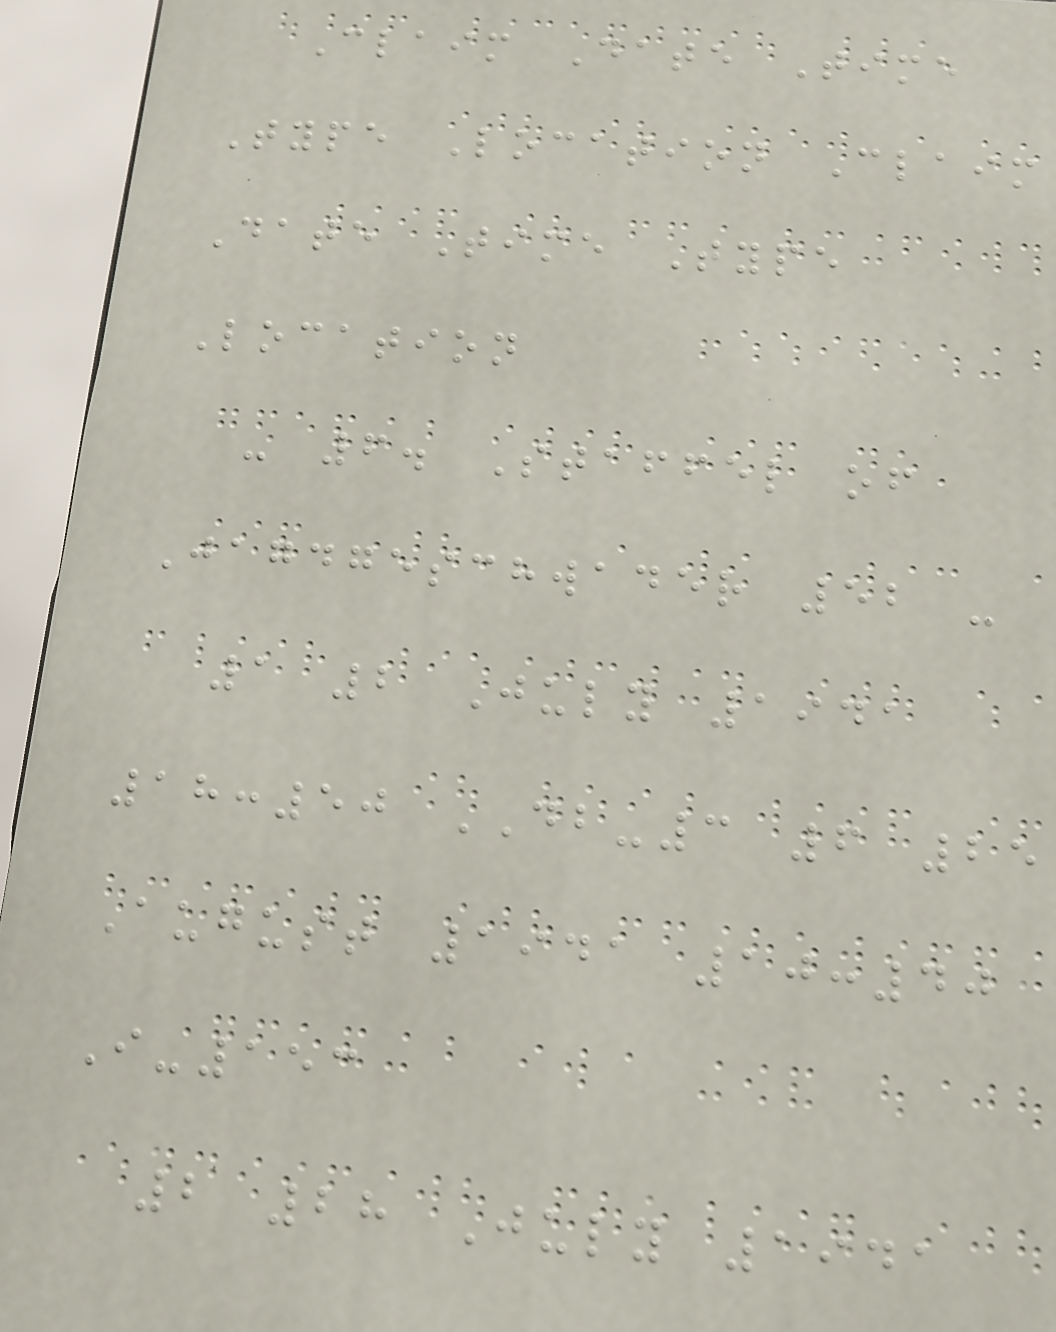Claim Date Time
Type Location Claim
Date Time Type
Location
- 6. Staffel of
Jagdgeschwader 52 -
1 2 July 1941
18:50 DB-3 6 25
August 1941 10:40
I-153
2 28 July 1941
